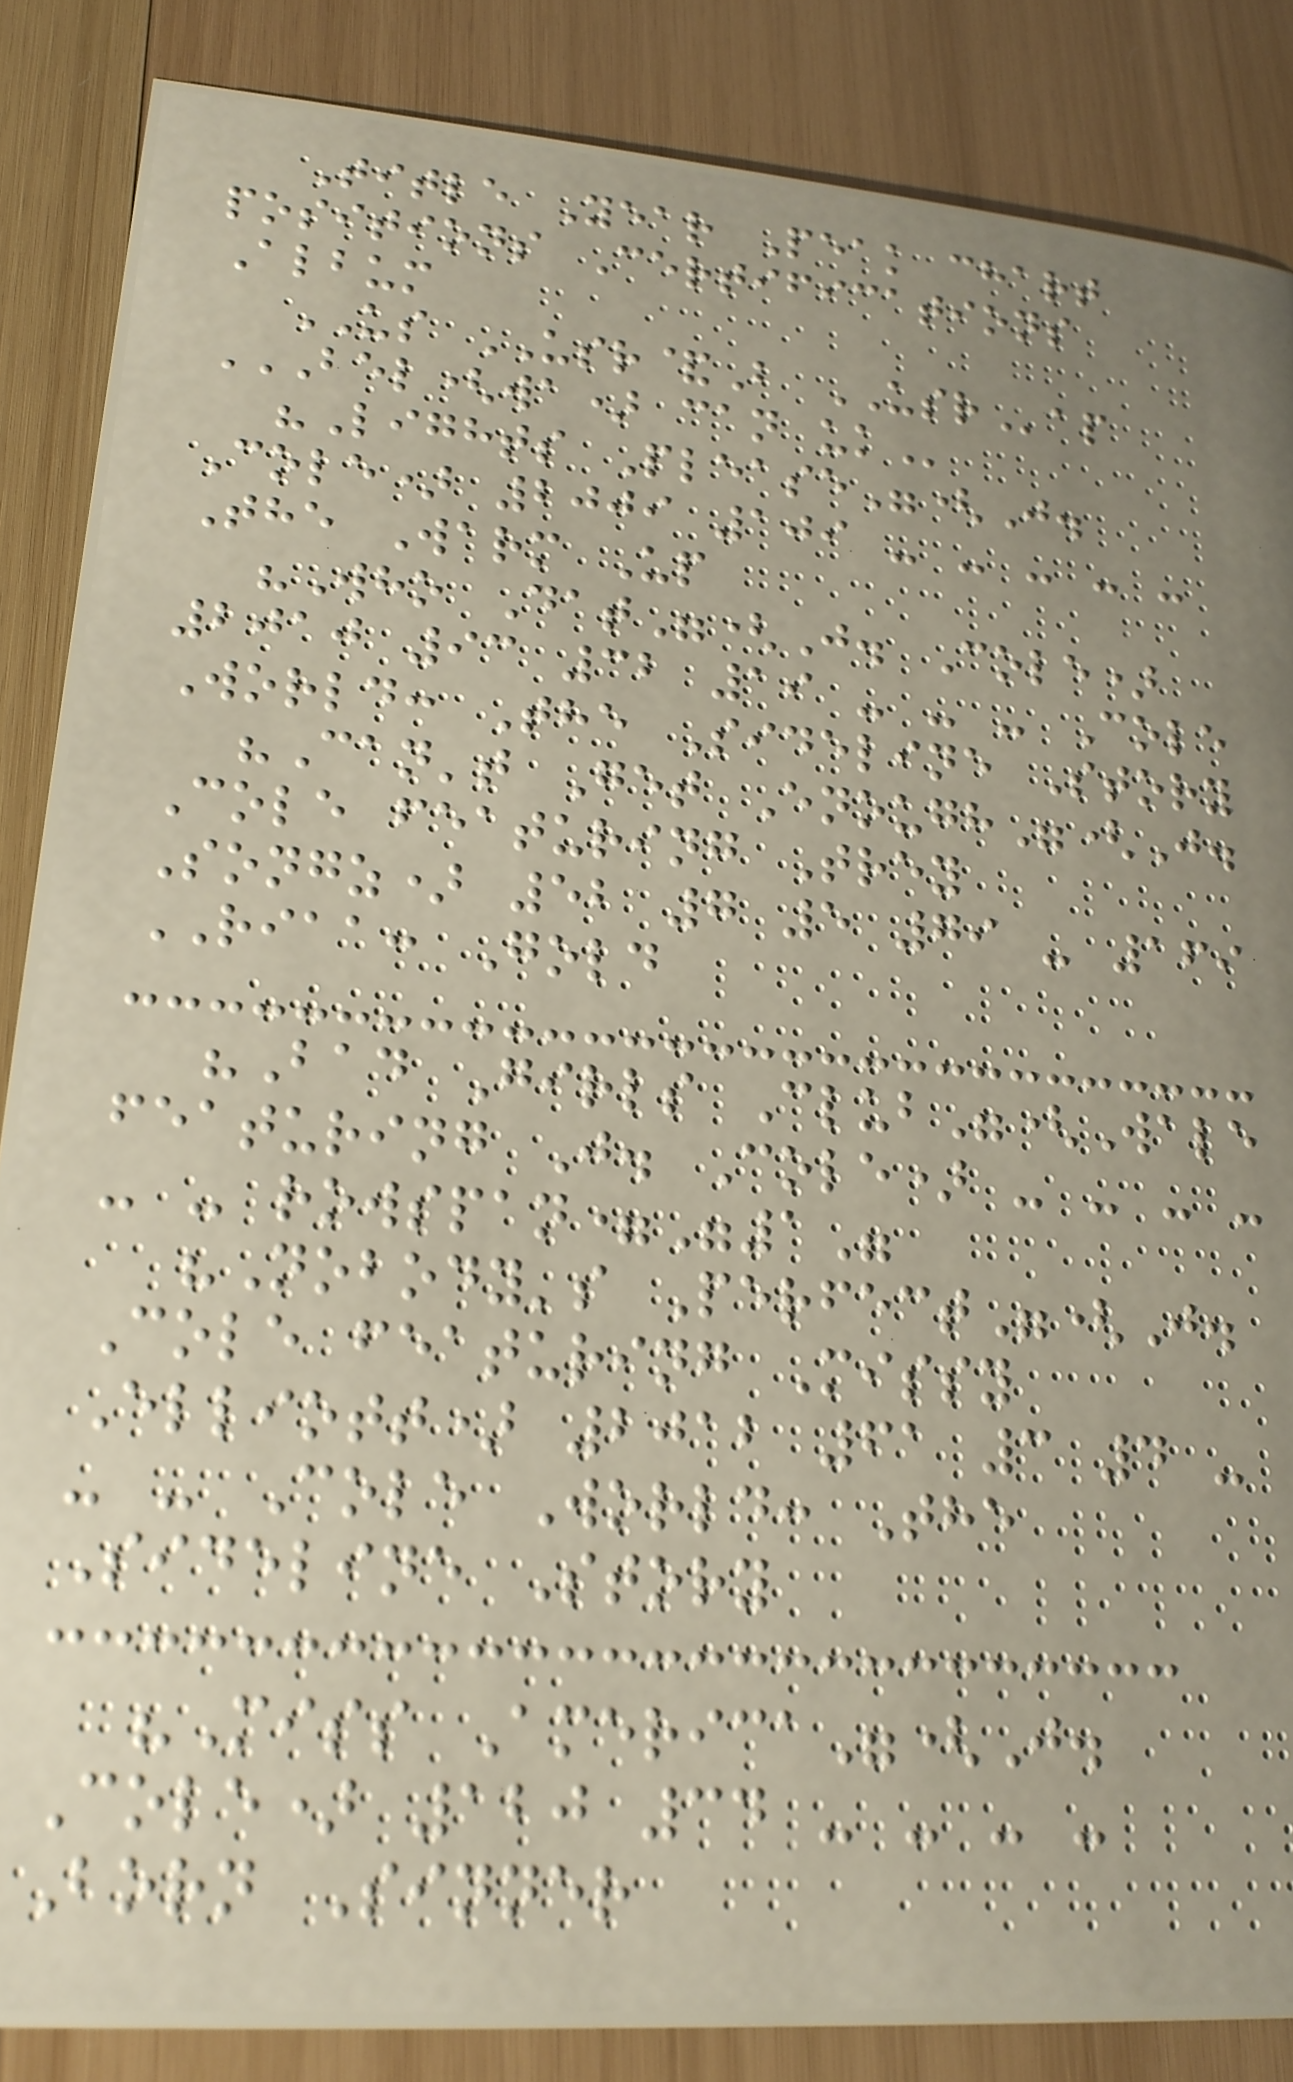Title Year Peak chart
positions Certifications
Album
US USR&B USRap
BEL(WA) CAN UK
"Lights Please"(J.
Cole) 2009 109 - - - - -
The Warm Up
"Who Dat"(J. Cole)
2010 93 32 19 - - - Cole
World: The Sideline Story
"Can't Get Enough"(J.
Cole featuring Trey
Songz) 52 7 5 79 - 169
RIAA: Gold
"Bad Girls Club"(Wale
featuring J. Cole) - - - -
- - rowspan="1"
"Nobody's Perfect"(J.
Cole featuring Missy
Elliott) 2012 61 3 4 -
- - Cole World: The
Sideline Story
"Miss America"(J.
Cole) 120 34 - - - -
Born Sinner
